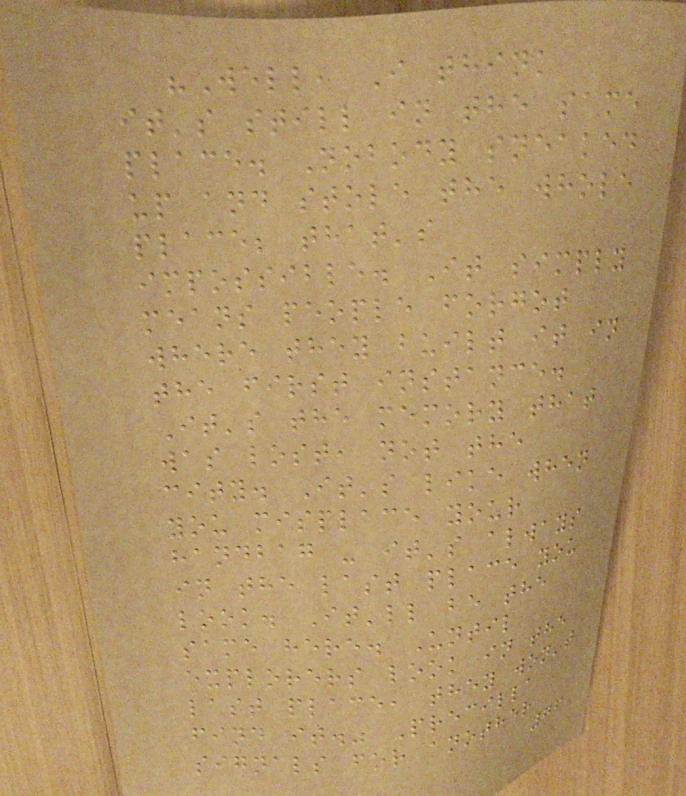"Well, I think
it's still in the same
place. Nobody sneaked
up and stole the whole
place; that's
impossible. It simply
means people forgot
where they built it in
the first instance.
It's the memory that
was lost, not the
city. It's like when
you misplace your
handbag - it's always
in the last place you
look. It'll be the
same here. Until
explorers look in the
last place, they won't
find it." Precilla
signals for another
76
